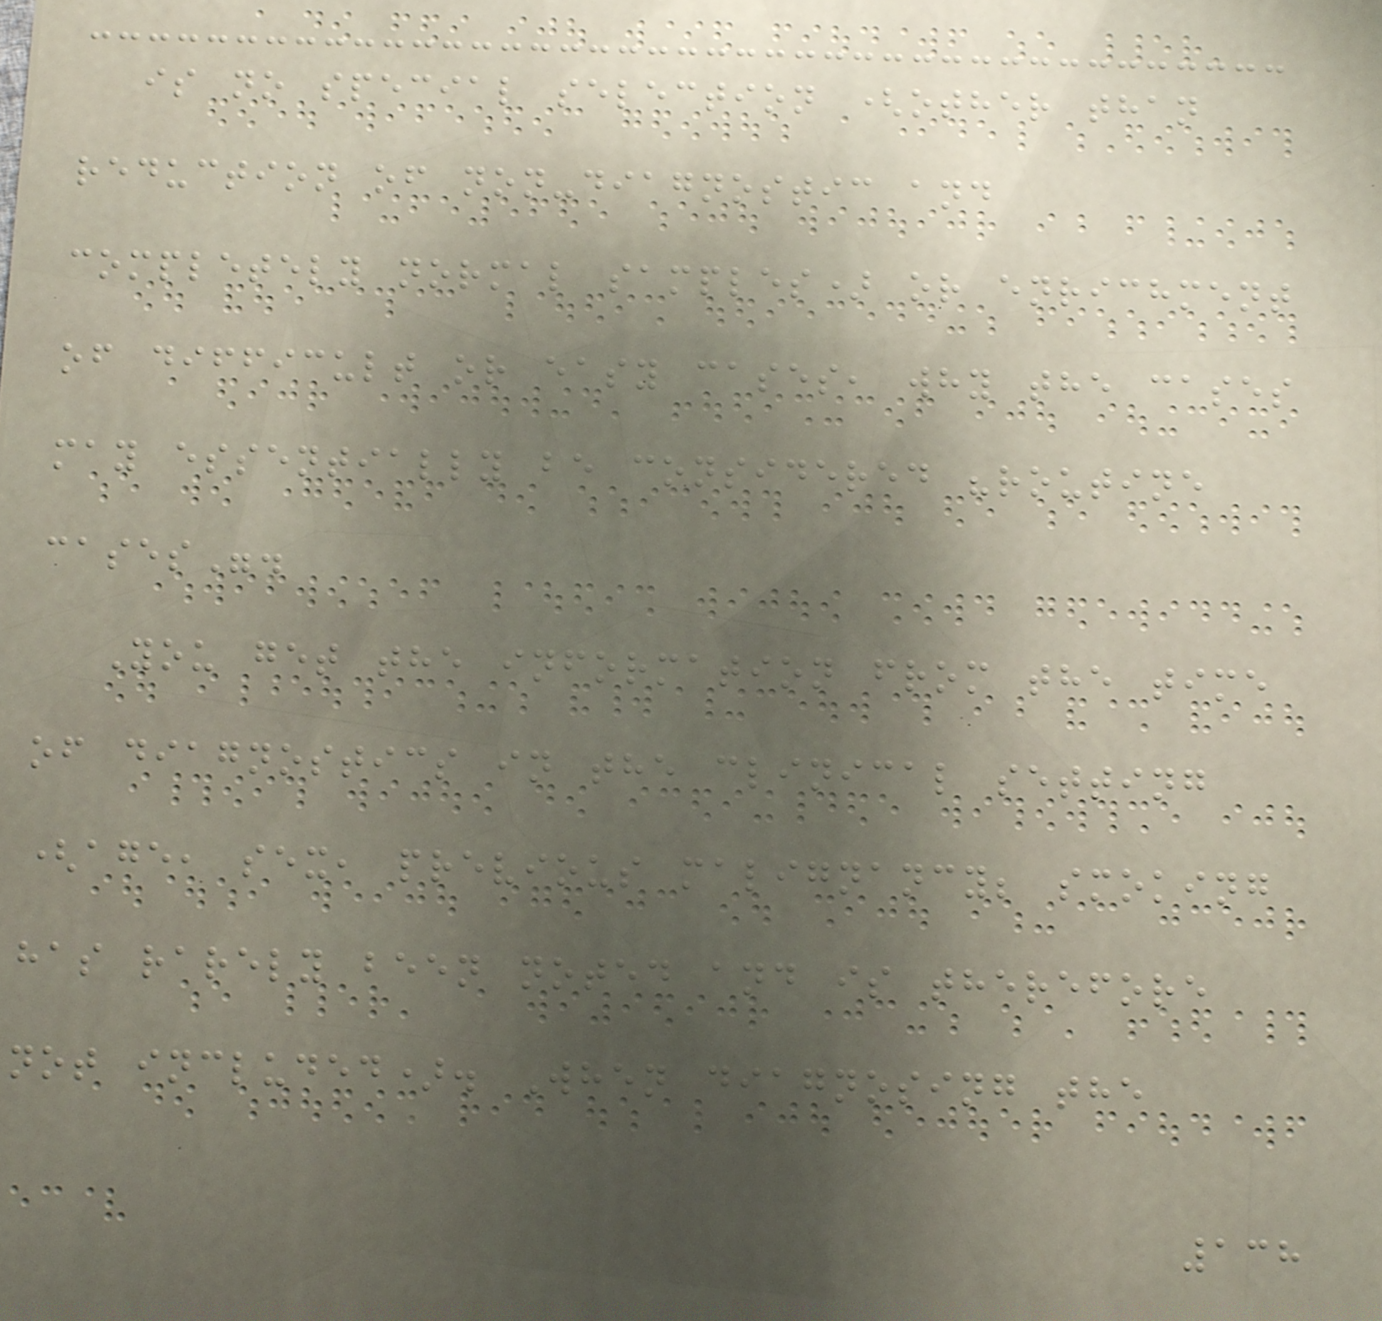is no special selection (other than
reduction of non-diagnostic and
completely normal samples) or enrichment
of difficult or easy cases, why the cases
may essentially be considered "routine
cases".
You get the information from the time
of diagnostics in the clinical setting
(age, sex, previous malignancy; smoking
has rarely been noted and is therefore
not included). When diagnosing the
138
